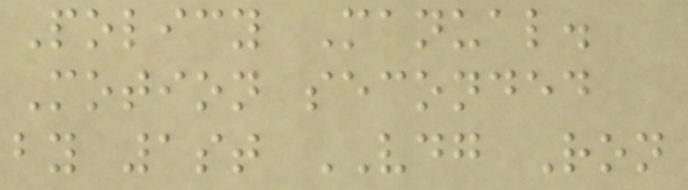Policy Manual.
Motion seconded
by 1st VDG Ron
